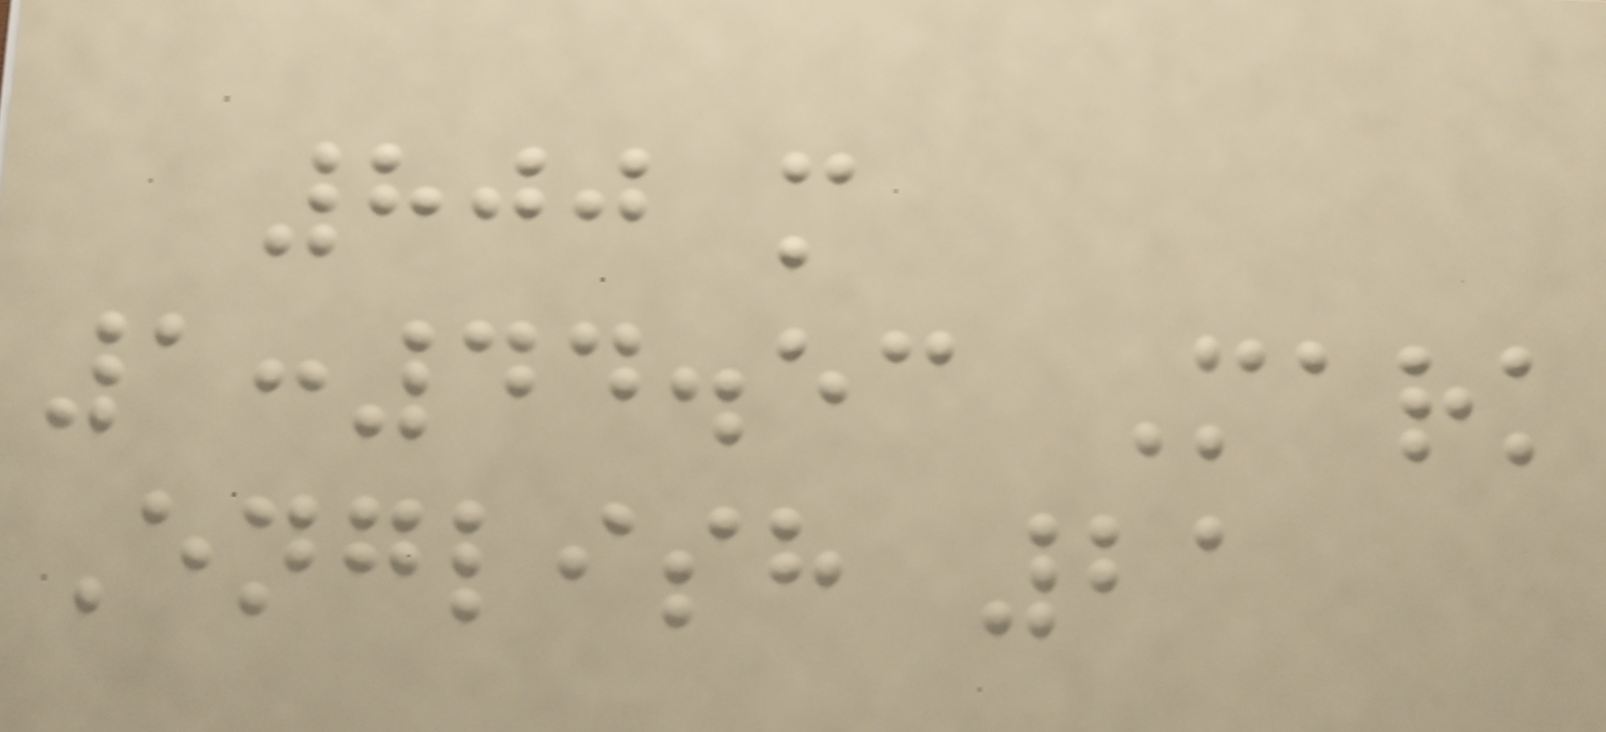800 m
1:44.53 Mark
English 21
